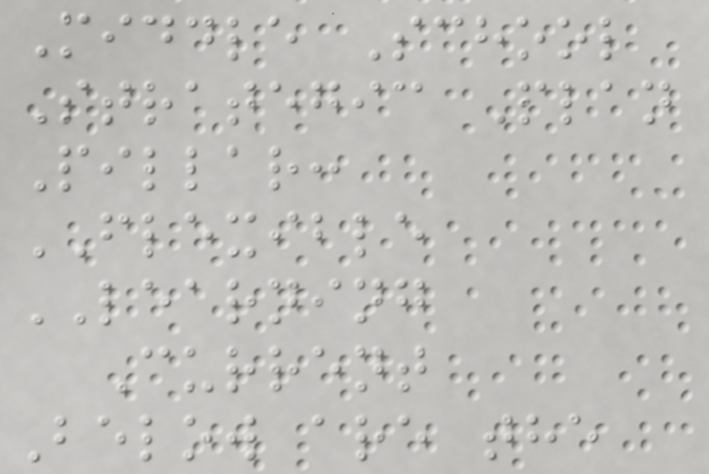Middle School
Strategic Plan
Pillar:
FLEXIBLE
LEARNING
Current
Below are the
